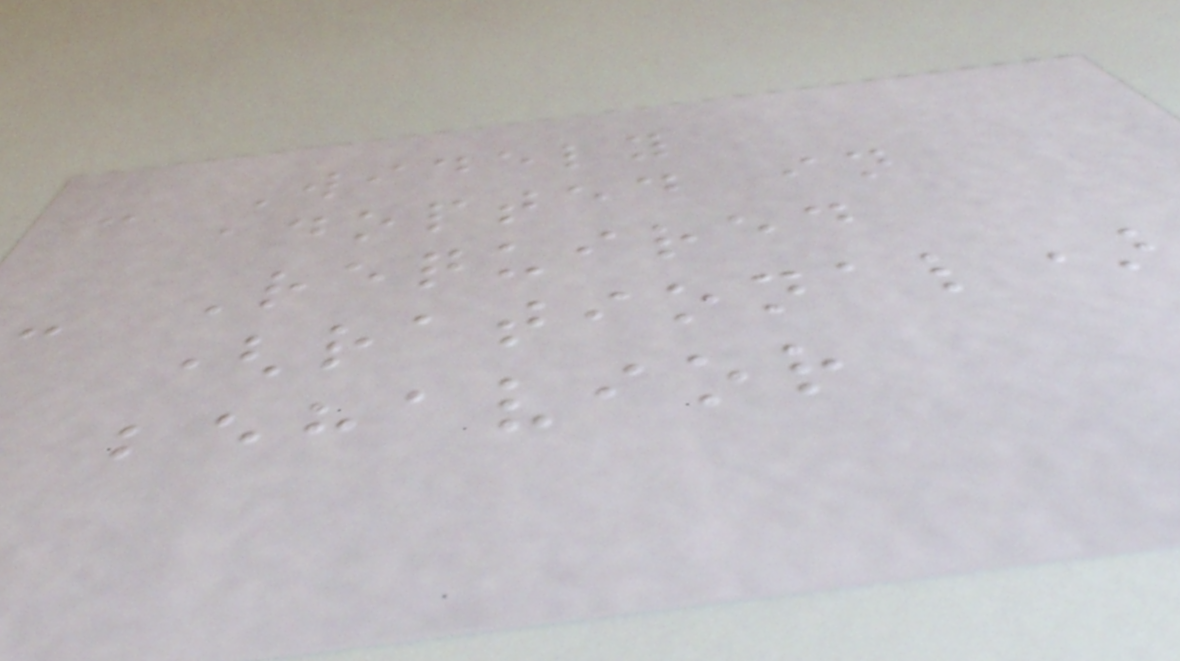- Widely
adopted in
- Required
(rational)
behavior
